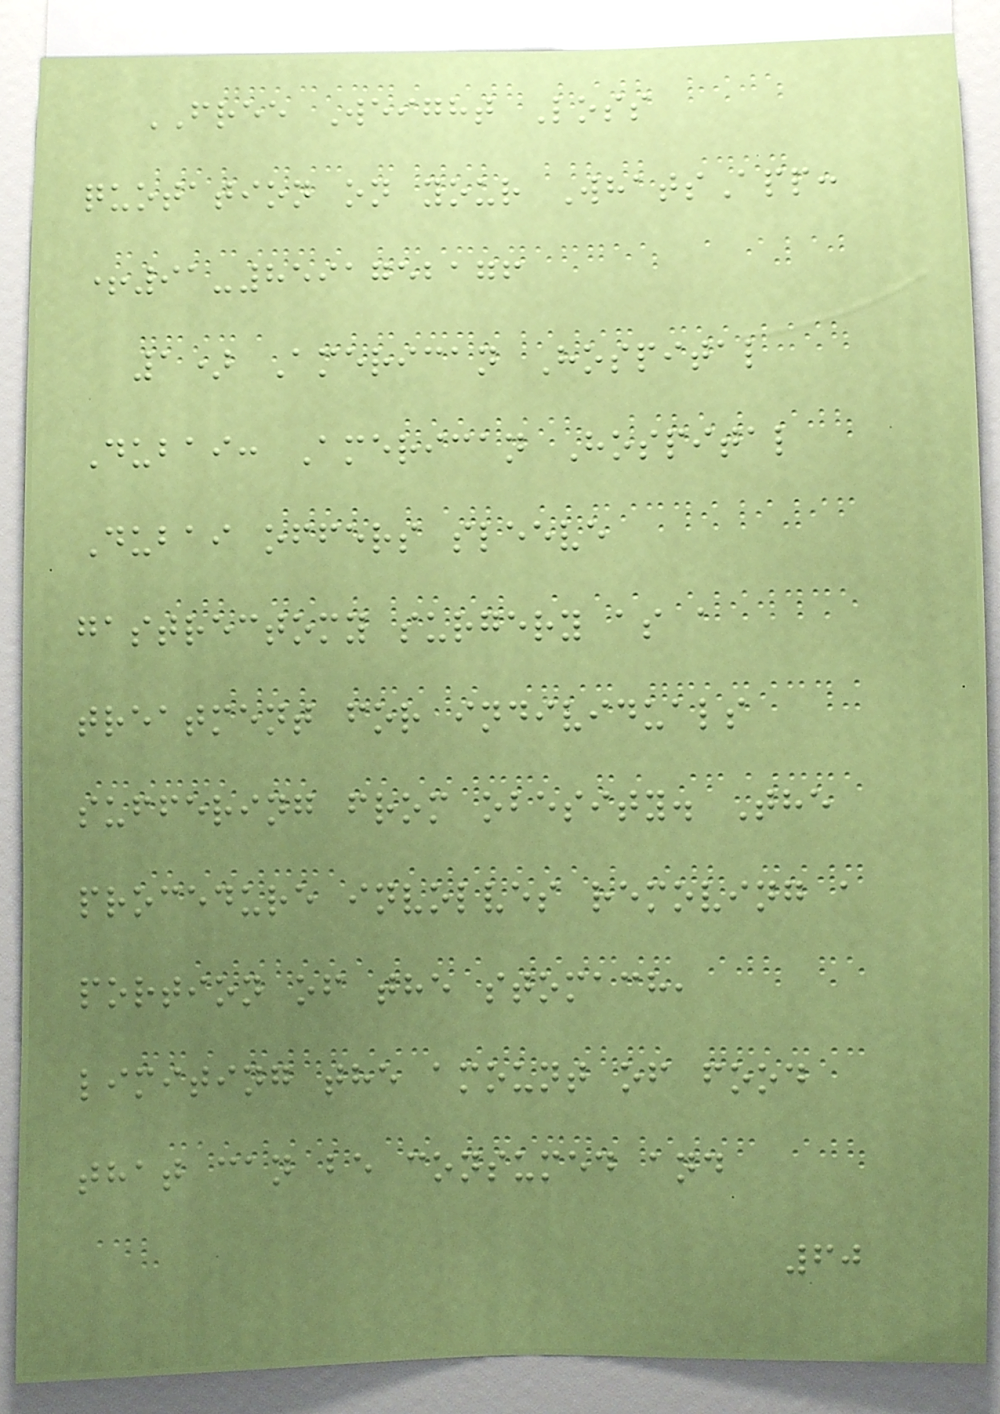FREE Weight Loss
quotation on your WhatsApp:
+91-8591752176
1) American Hospital
Dubai: American Hospital
Dubai offers sleeve
gastrectomy surgery as a
treatment for individuals
suffering from obesity. The
procedure involves removing a
portion of the stomach,
limiting the amount of food
that can be consumed and
60
